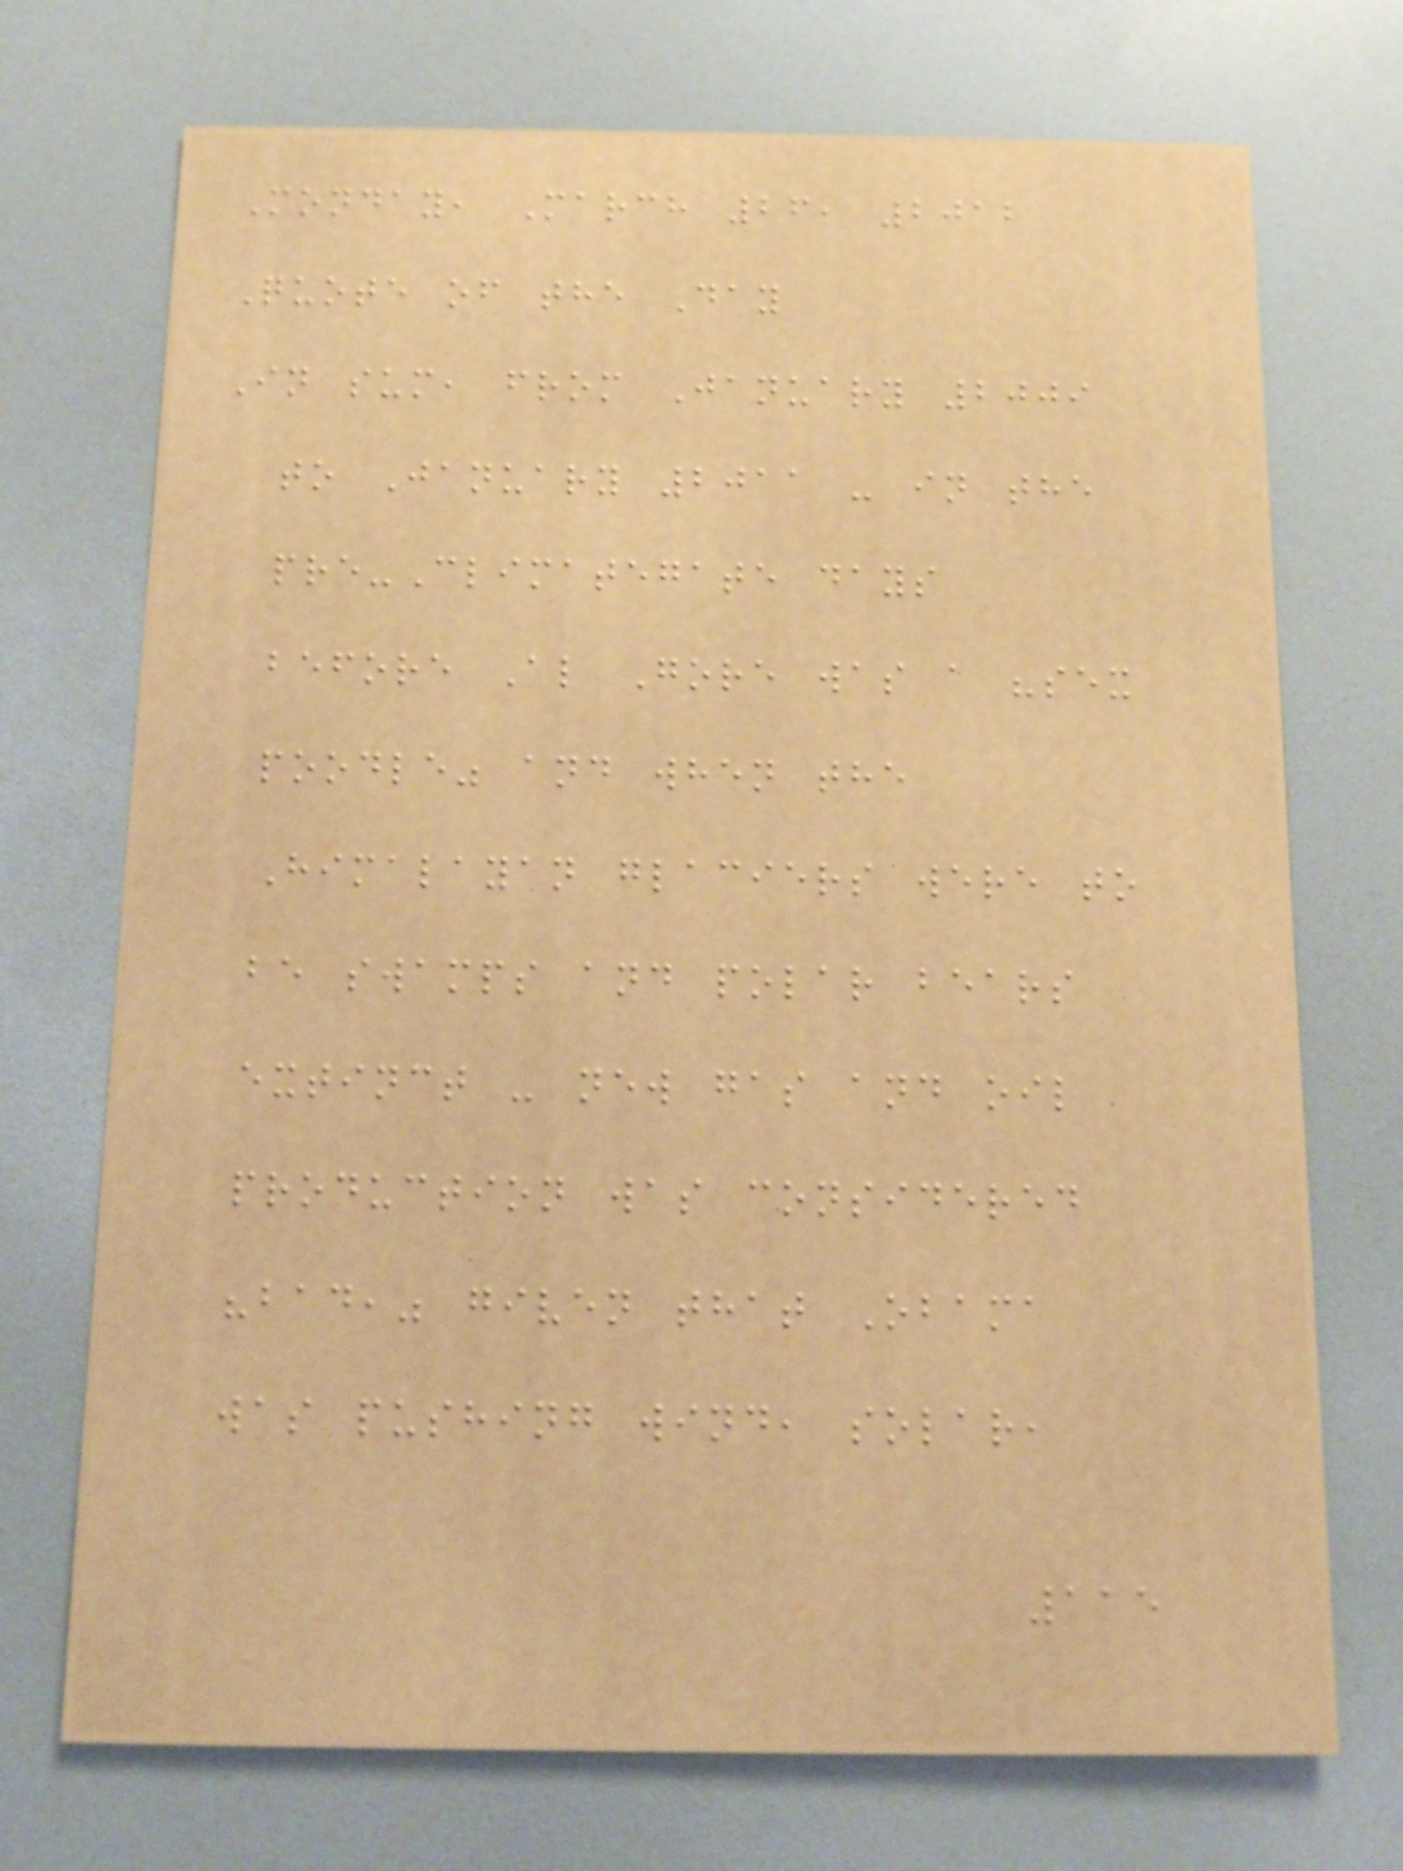Monday, March 26, 2012
Quote of the Day
In sum, from January 2009
to January 2011 - in the
pre-Climategate days
before Al Gore was a "sex
poodle" and when the
Himalayan glaciers were to
be swamps and polar bears
extinct - new gas and oil
production was considered
"bad," given that Obama
was pushing wind, solar,
115
